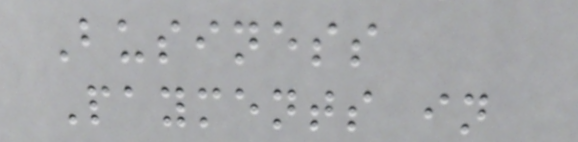Business
Payments in
